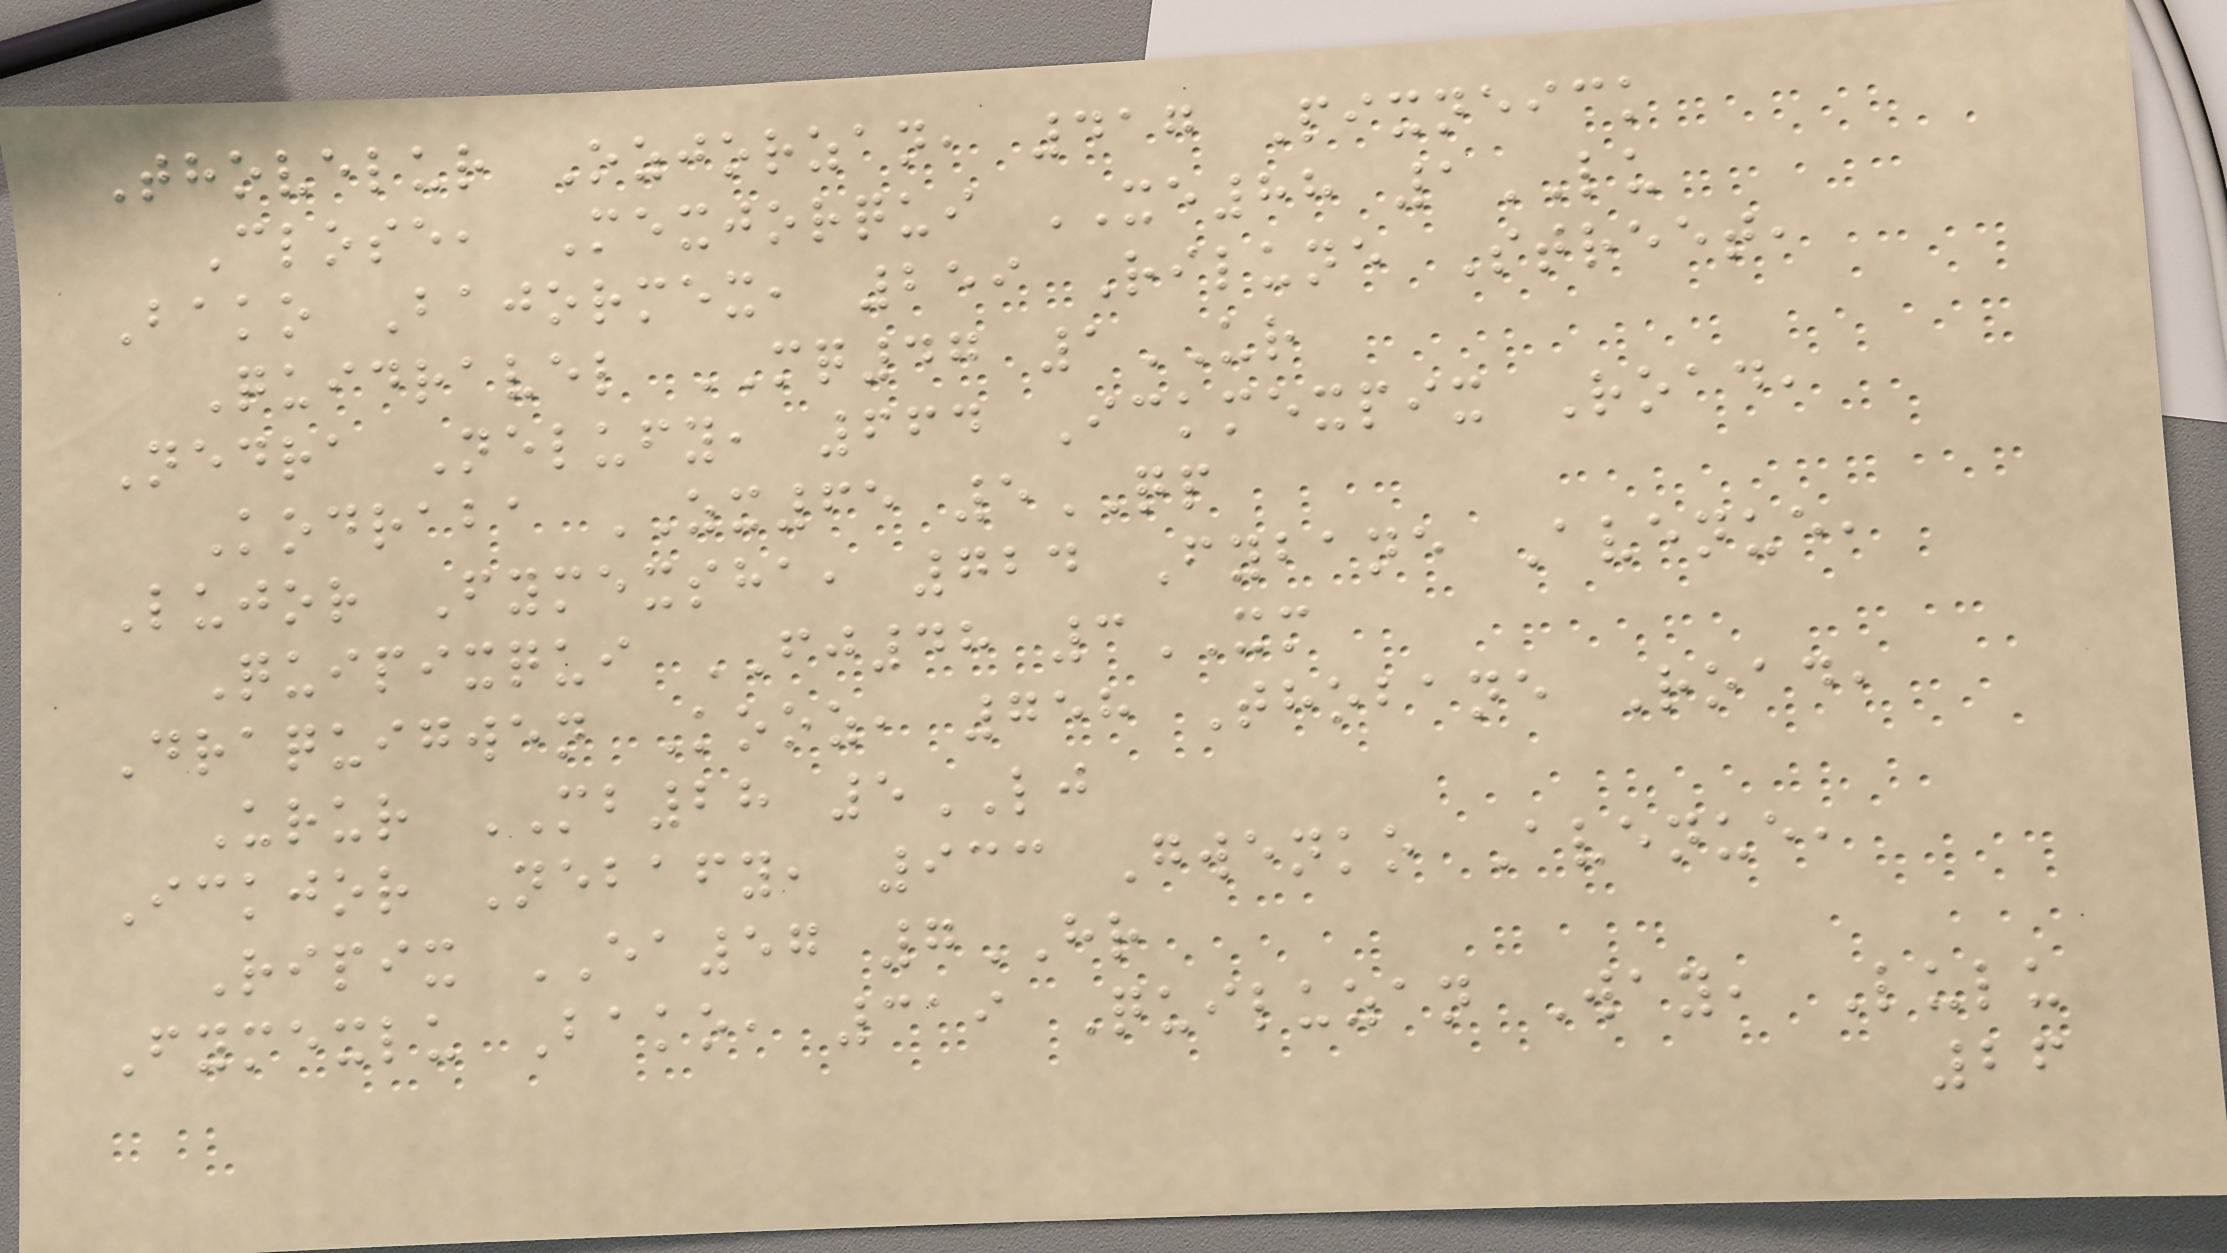Thovelur Ozjorzan, 417 Pixneick
Close, Mexjorqui XE88 1LU
Bako Bajormex, 259 Rilune Street,
Quidravel MQ47 1UR
Nedra Nelufy, 664 Ickmexpix Road,
Kodraba ZX65 5QP
Lujor Fymexsha, 724 Fybane Avenue,
Quipixqui FJ48 3XM
Draquigwen Kooz, 758 Thobane Road,
Urur MB28 5LJ
Ickjor Nebafy, 933 Gwenko Avenue,
Ripix EA57 7HR
Fymexlu Bako, 319 Quiluzan Way, Lulu
26
